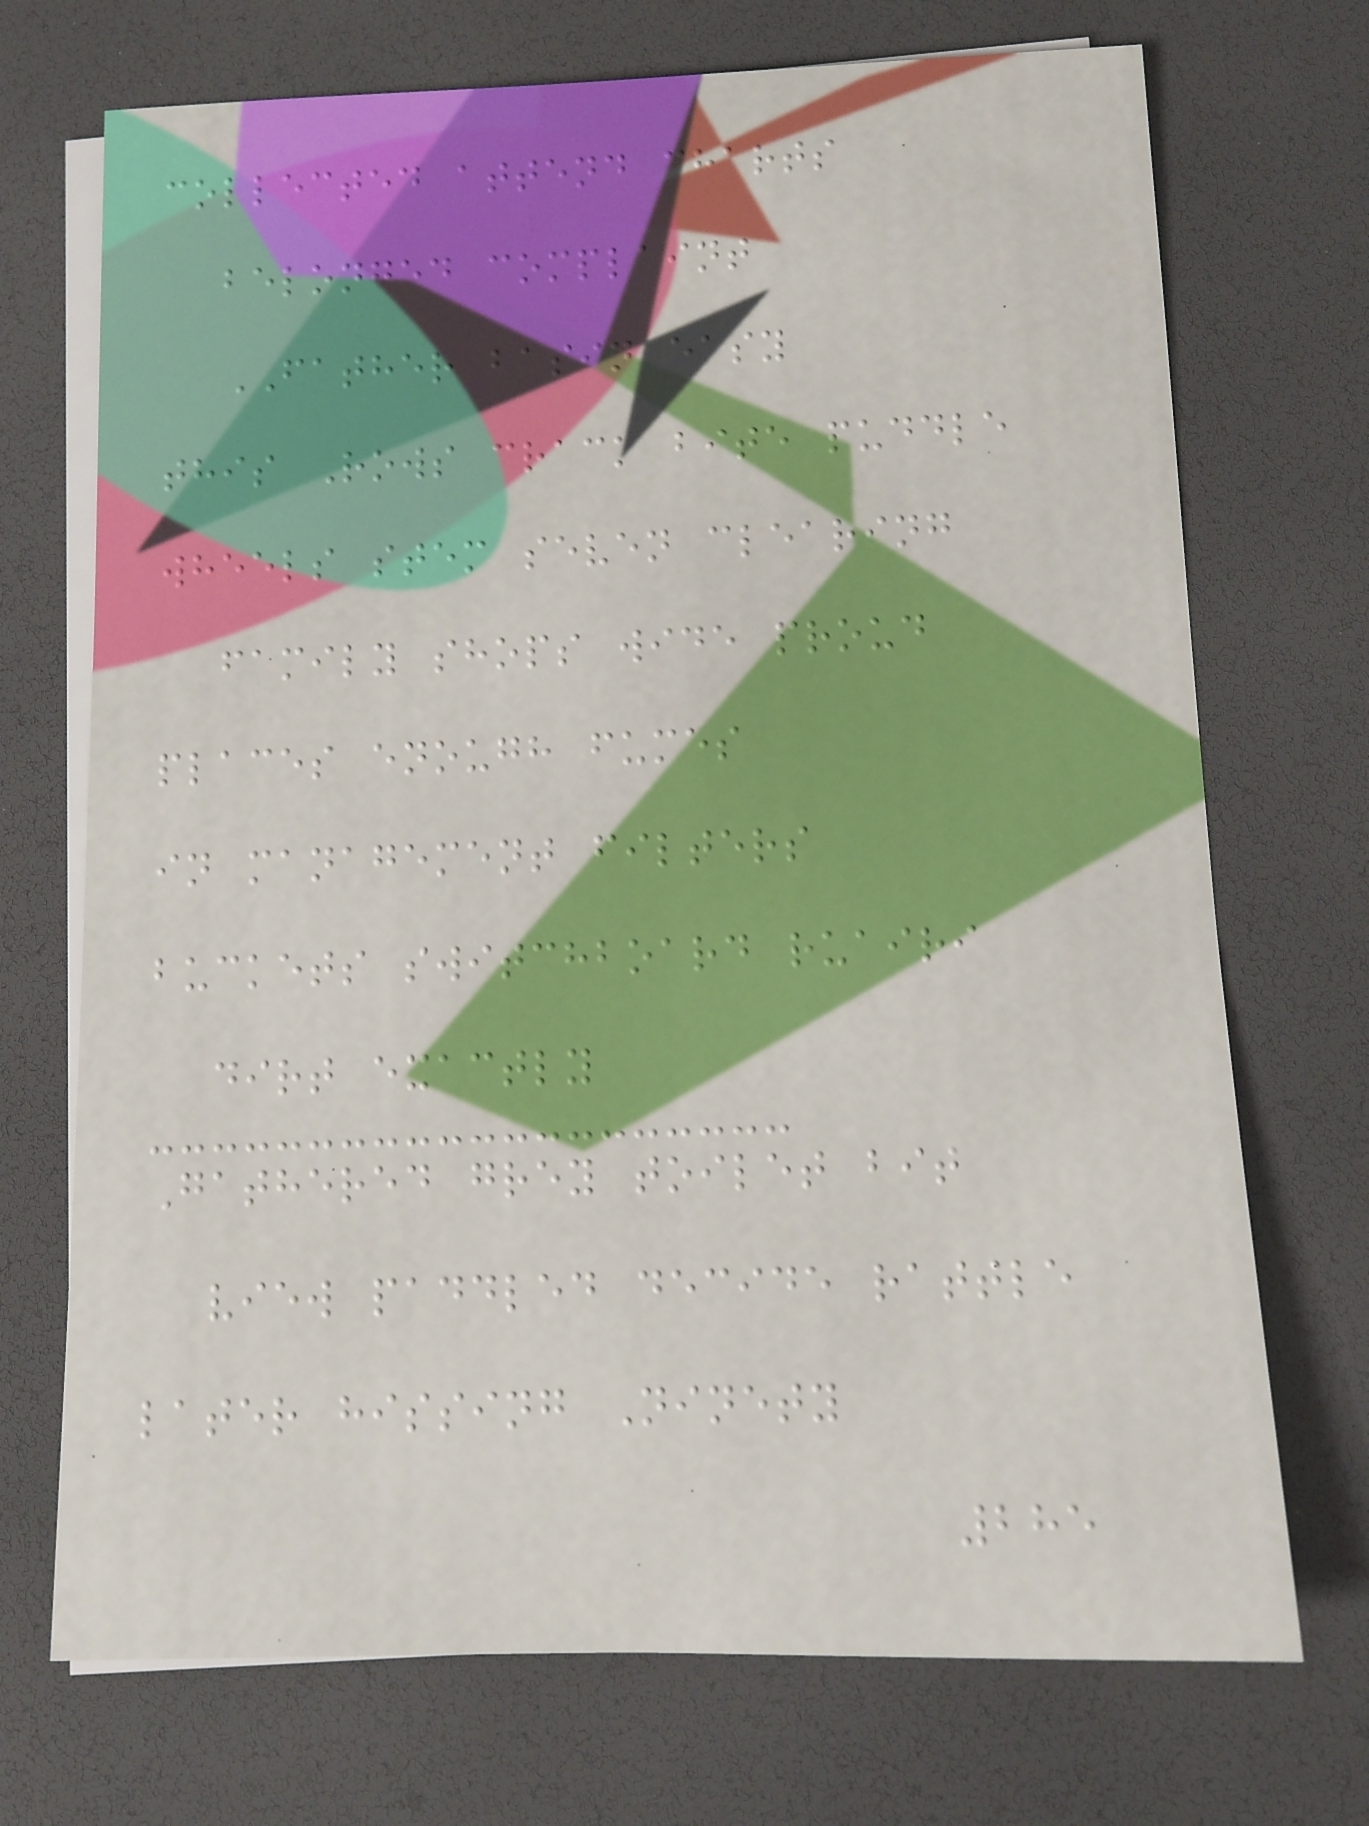collected attend charts
belonged complaint
FATHER basin easy
this Rows crack bite puddle
wheels stem seven clearing
family shops wide proud
places enough fumes
in management filters
buckets switchboard ruairi
dirt exactly
Gathered grey toilet bit
view paddled decide rattle
later hissing Ninety
285
